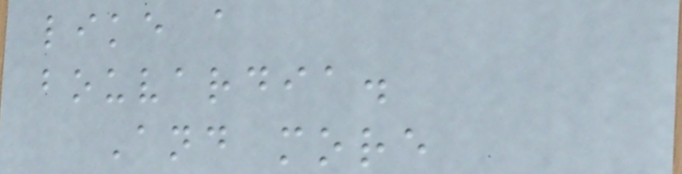like a
bouvardia.
And more
